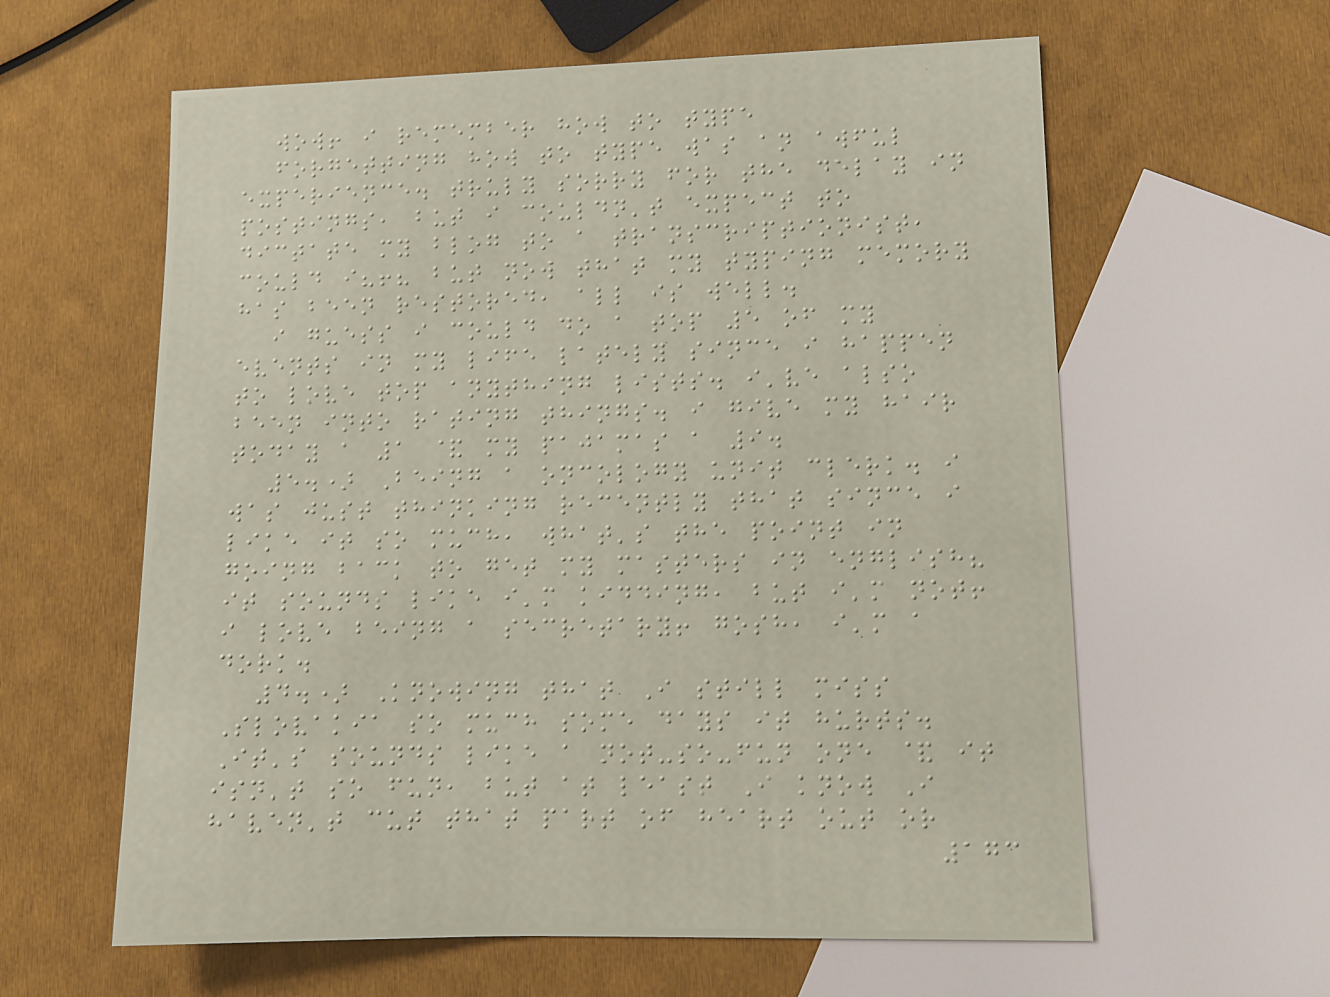wow! i remember how to type
forgetting how to type was an awful
experience. truly sorry for the delay in
postings, but i couldn't expect to
dictate my blog to a transcriptionist,
could i?!? but now that my typing memory
has been restored, all is well.
i guess i could do a top 5 of my
events in my life lately since i happen
to love top anything lists. i've also
been into rating things. i give my hair
today a 1 & my pajamas a 9.
5.) Being a oncology unit clerk. i
was just thinking recently that since i
like it so much, what's the point in
going back to get my masters in english?
it sounds like i'm kidding, but i'm not!
i love being a secretary! gosh, i'm a
dork.
4.) Knowing that I still miss
Slovakia so much some days it hurts.
It's sounds like a not-so-fun one & it
isn't so fun, but at least I know I
haven't cut that part of heart out or
173
